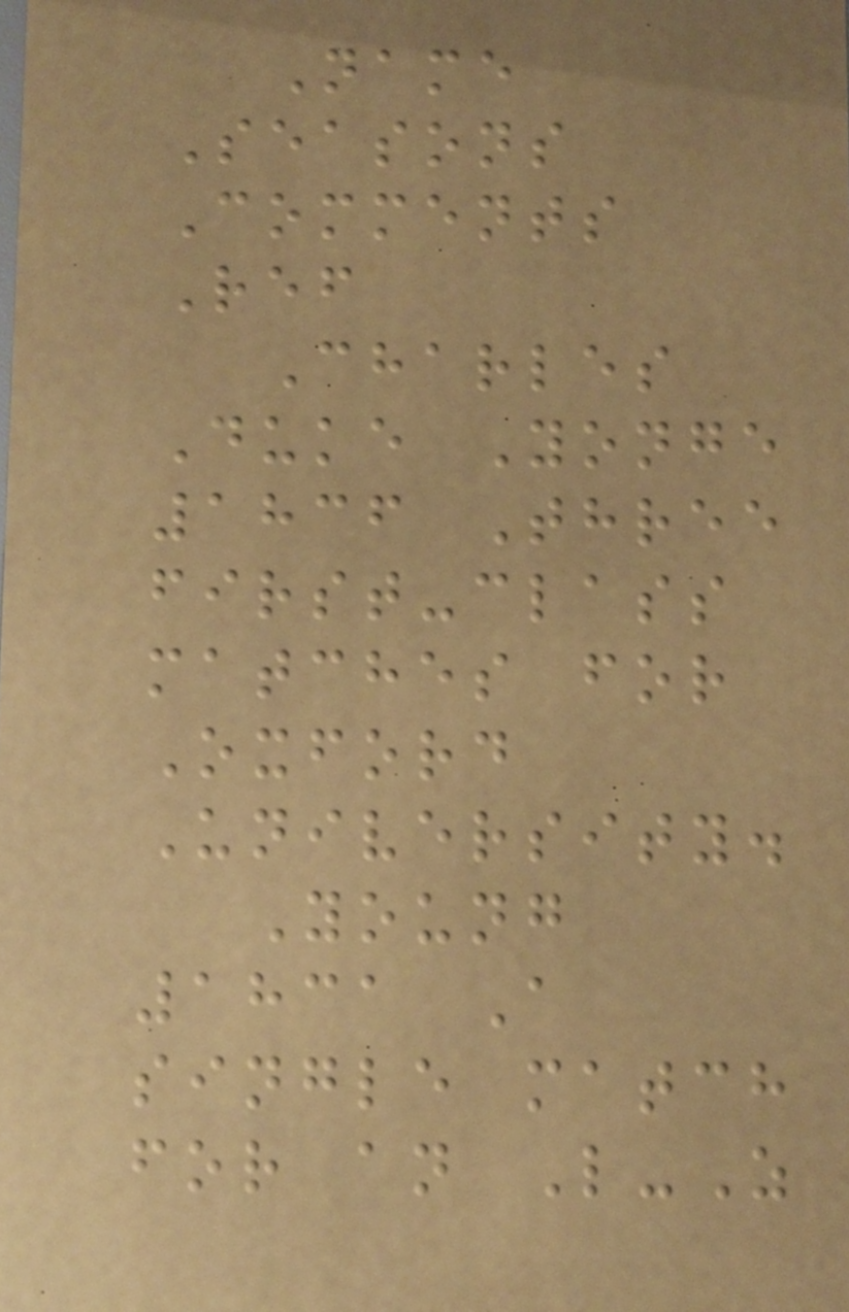Name
Seasons
Comments
Ref
Charles
Duke Yonge
1836 Three
first-class
matches for
Oxford
University.
Young
1831 A
single match
for an L-Z
